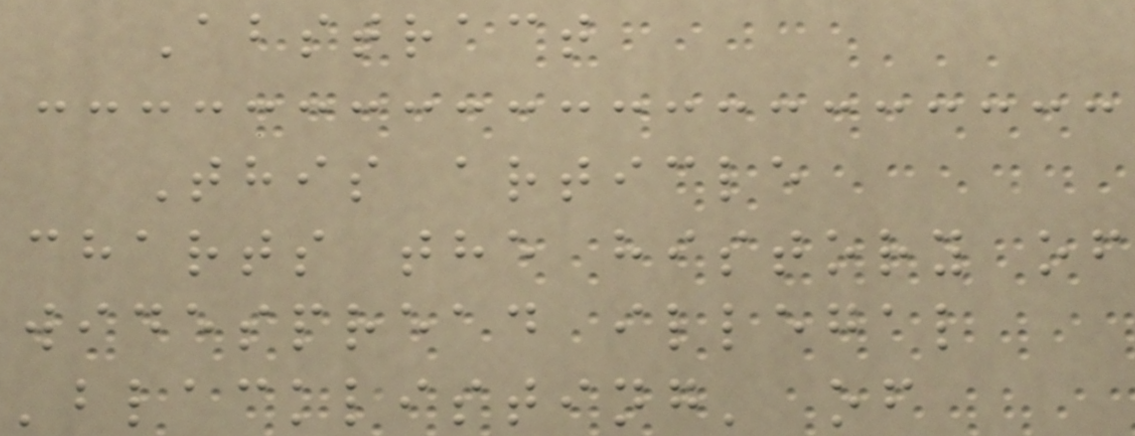Abstract
This article
charts the history of
widespread illegal
'blacklisting' of
